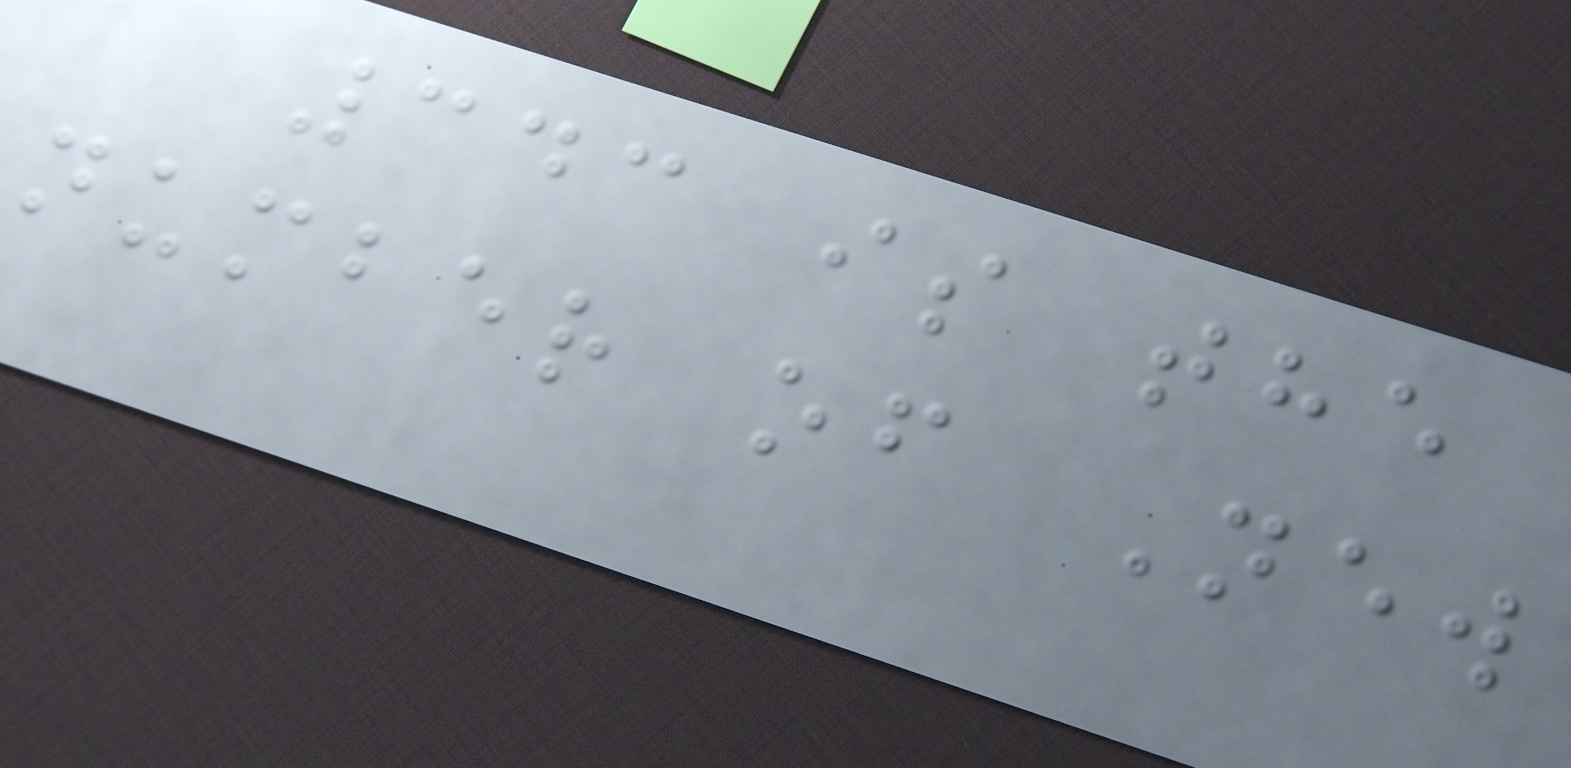343 is the
number of New
